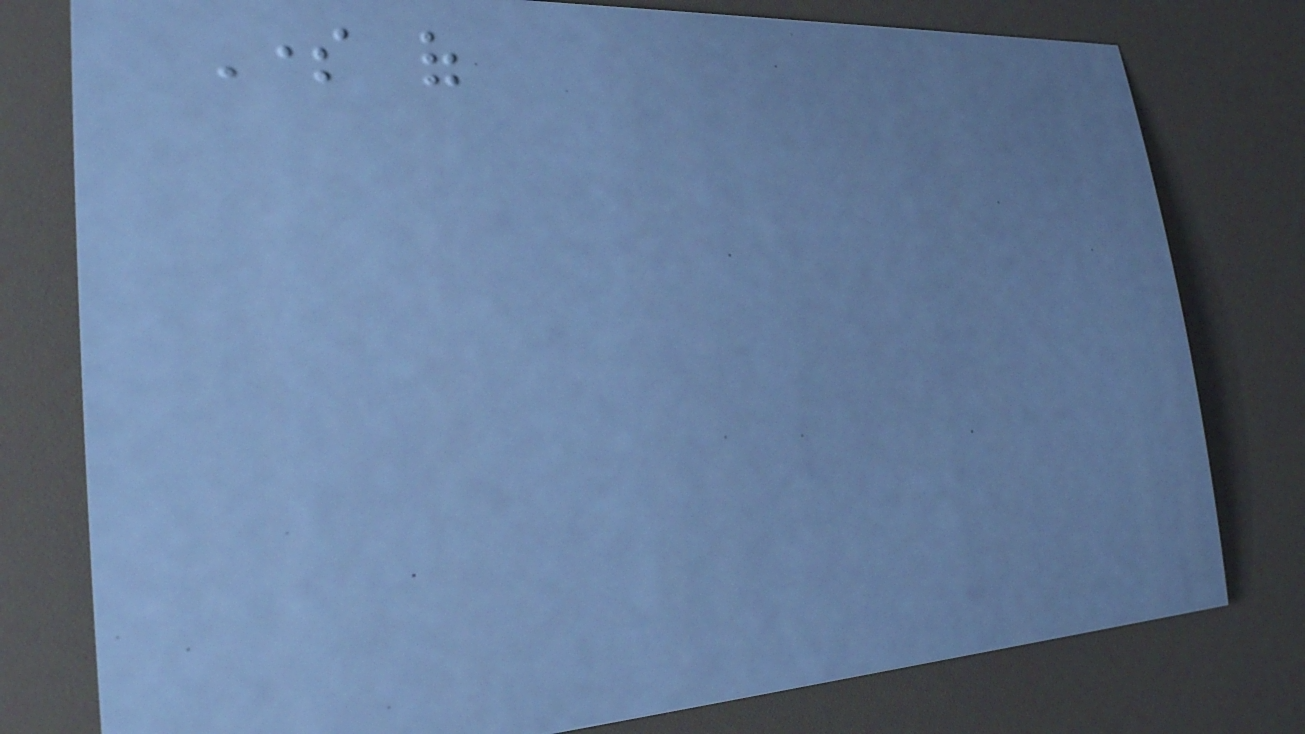Some of
